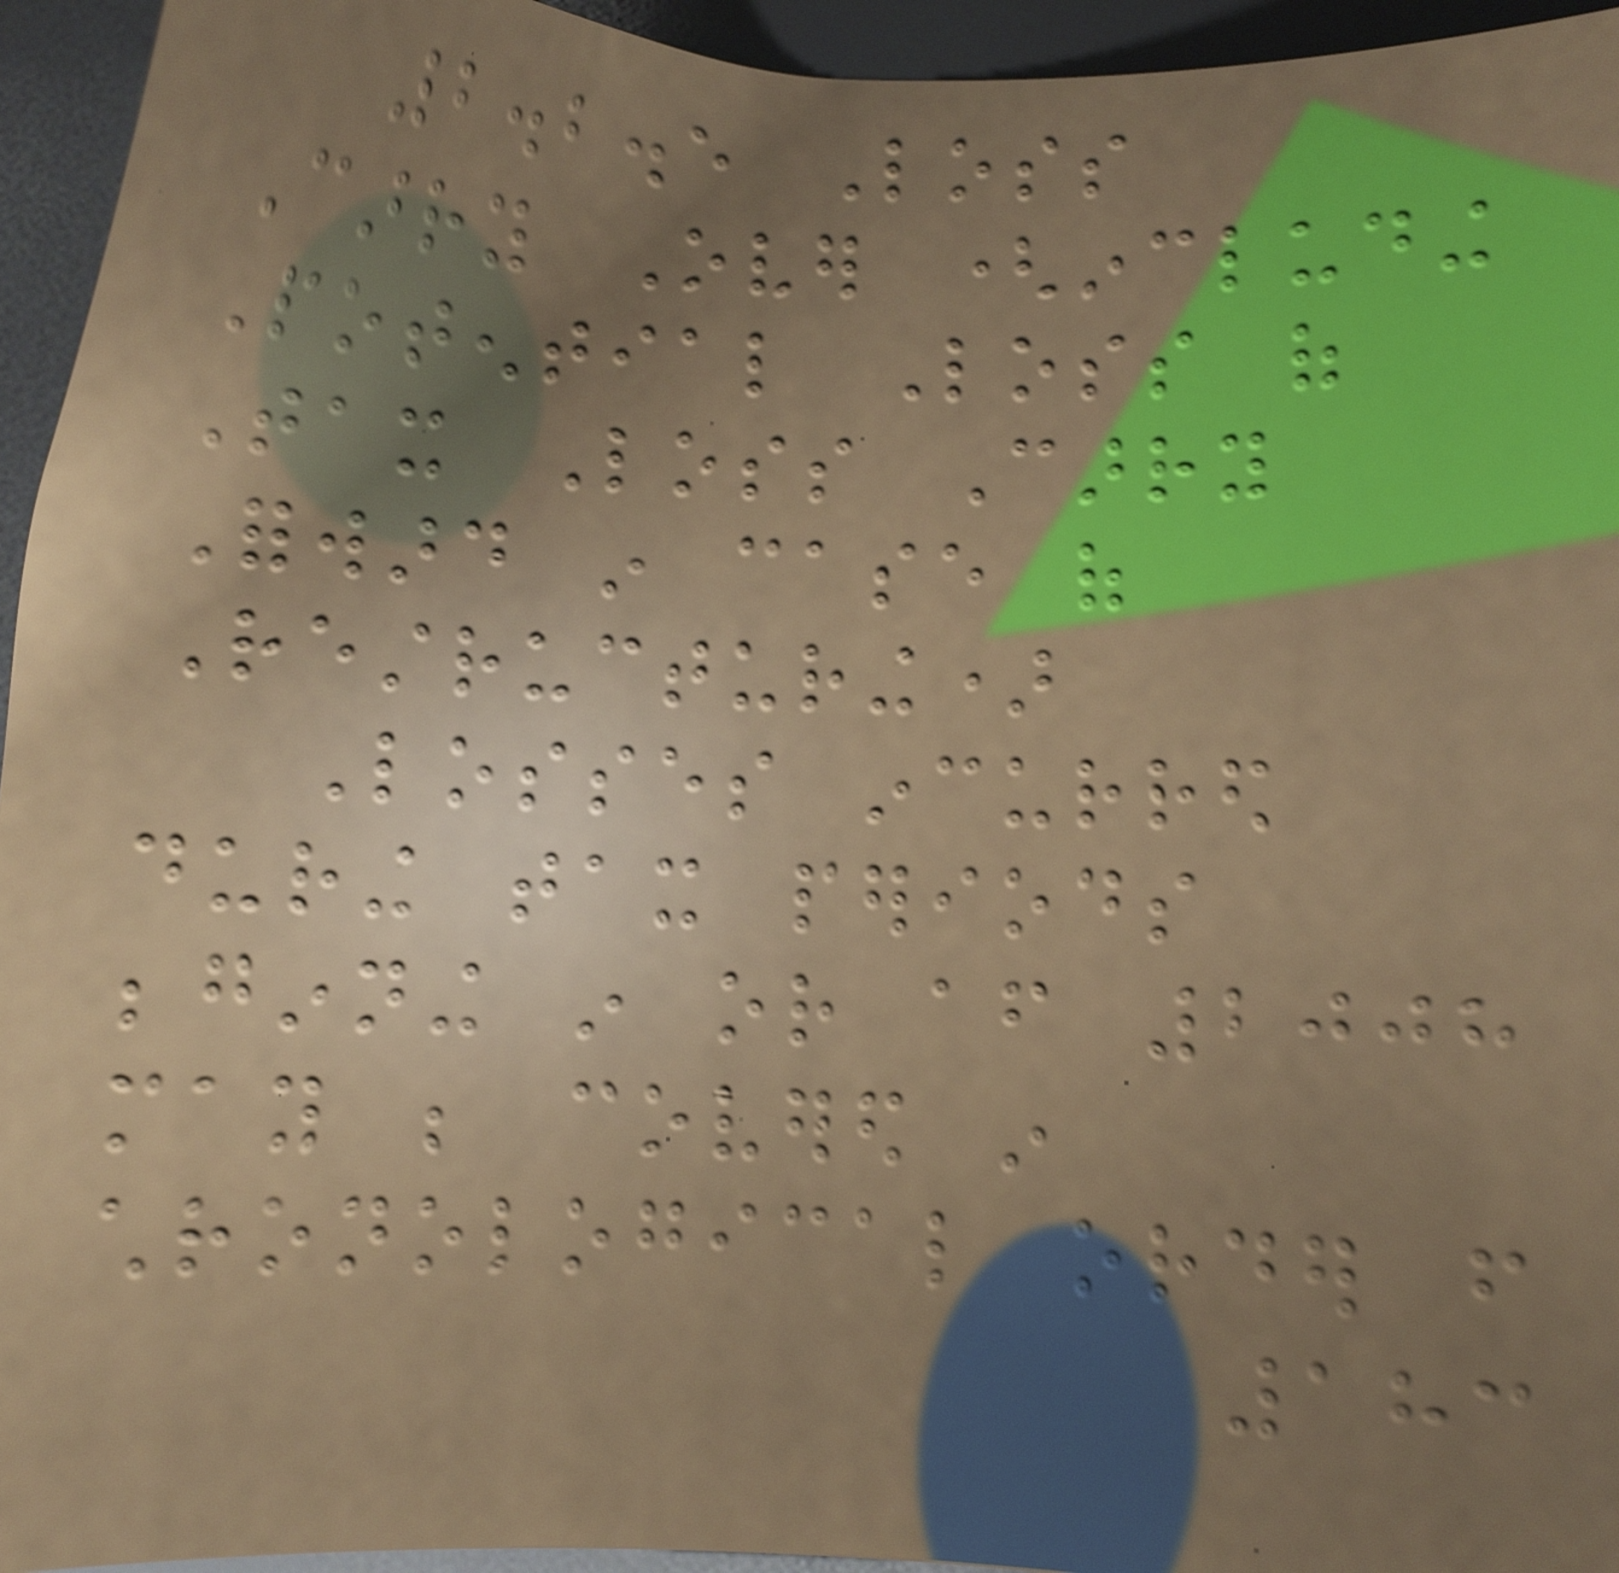2.2.5 Loss
Carry Over (including
Potential Loss of
Tax Loss Carry
Forward in case of
Restructuring)
Losses incurred
during tax periods
beginning in or after 2008
may be covered in
chronological order from
183
